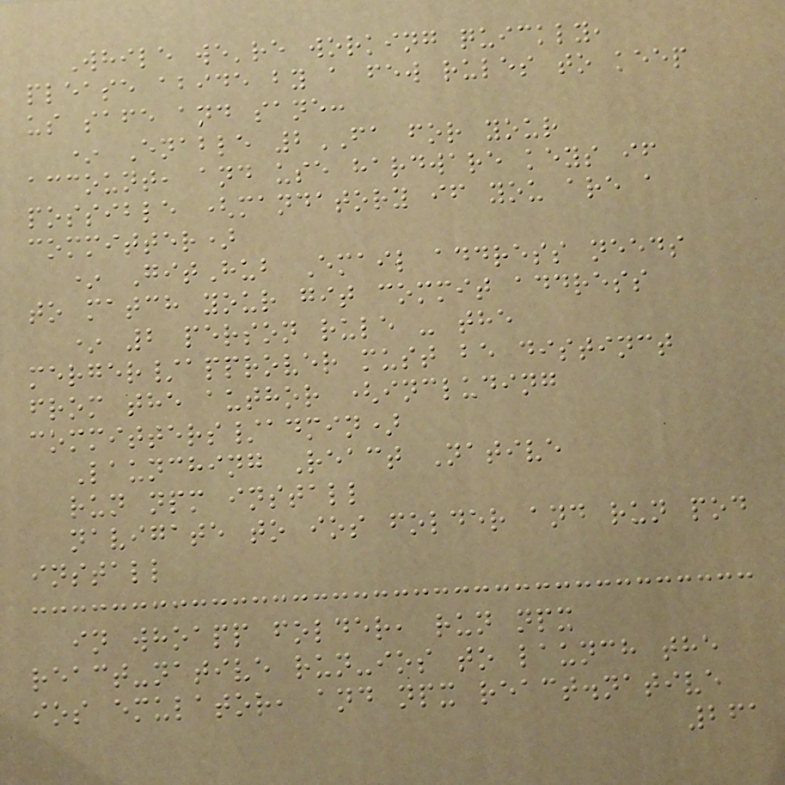While we're working quickly,
please abide by a few rules to keep
us safe and sane:
* Enable 2FA for your
account, and use hardware keys if
possible (mandatory if you are a
committer)
* GitHub Email address needs
to match your git commit address
* 2 person rule - the
merger/approver must be distinct
from the author (including
committers/admin)
Launching React Native
run npm install
navigate to ios folder and run pod
install
in whoapp folder, run npx
react-native run-ios to launch the
ios emulator, and npx react.native
261
